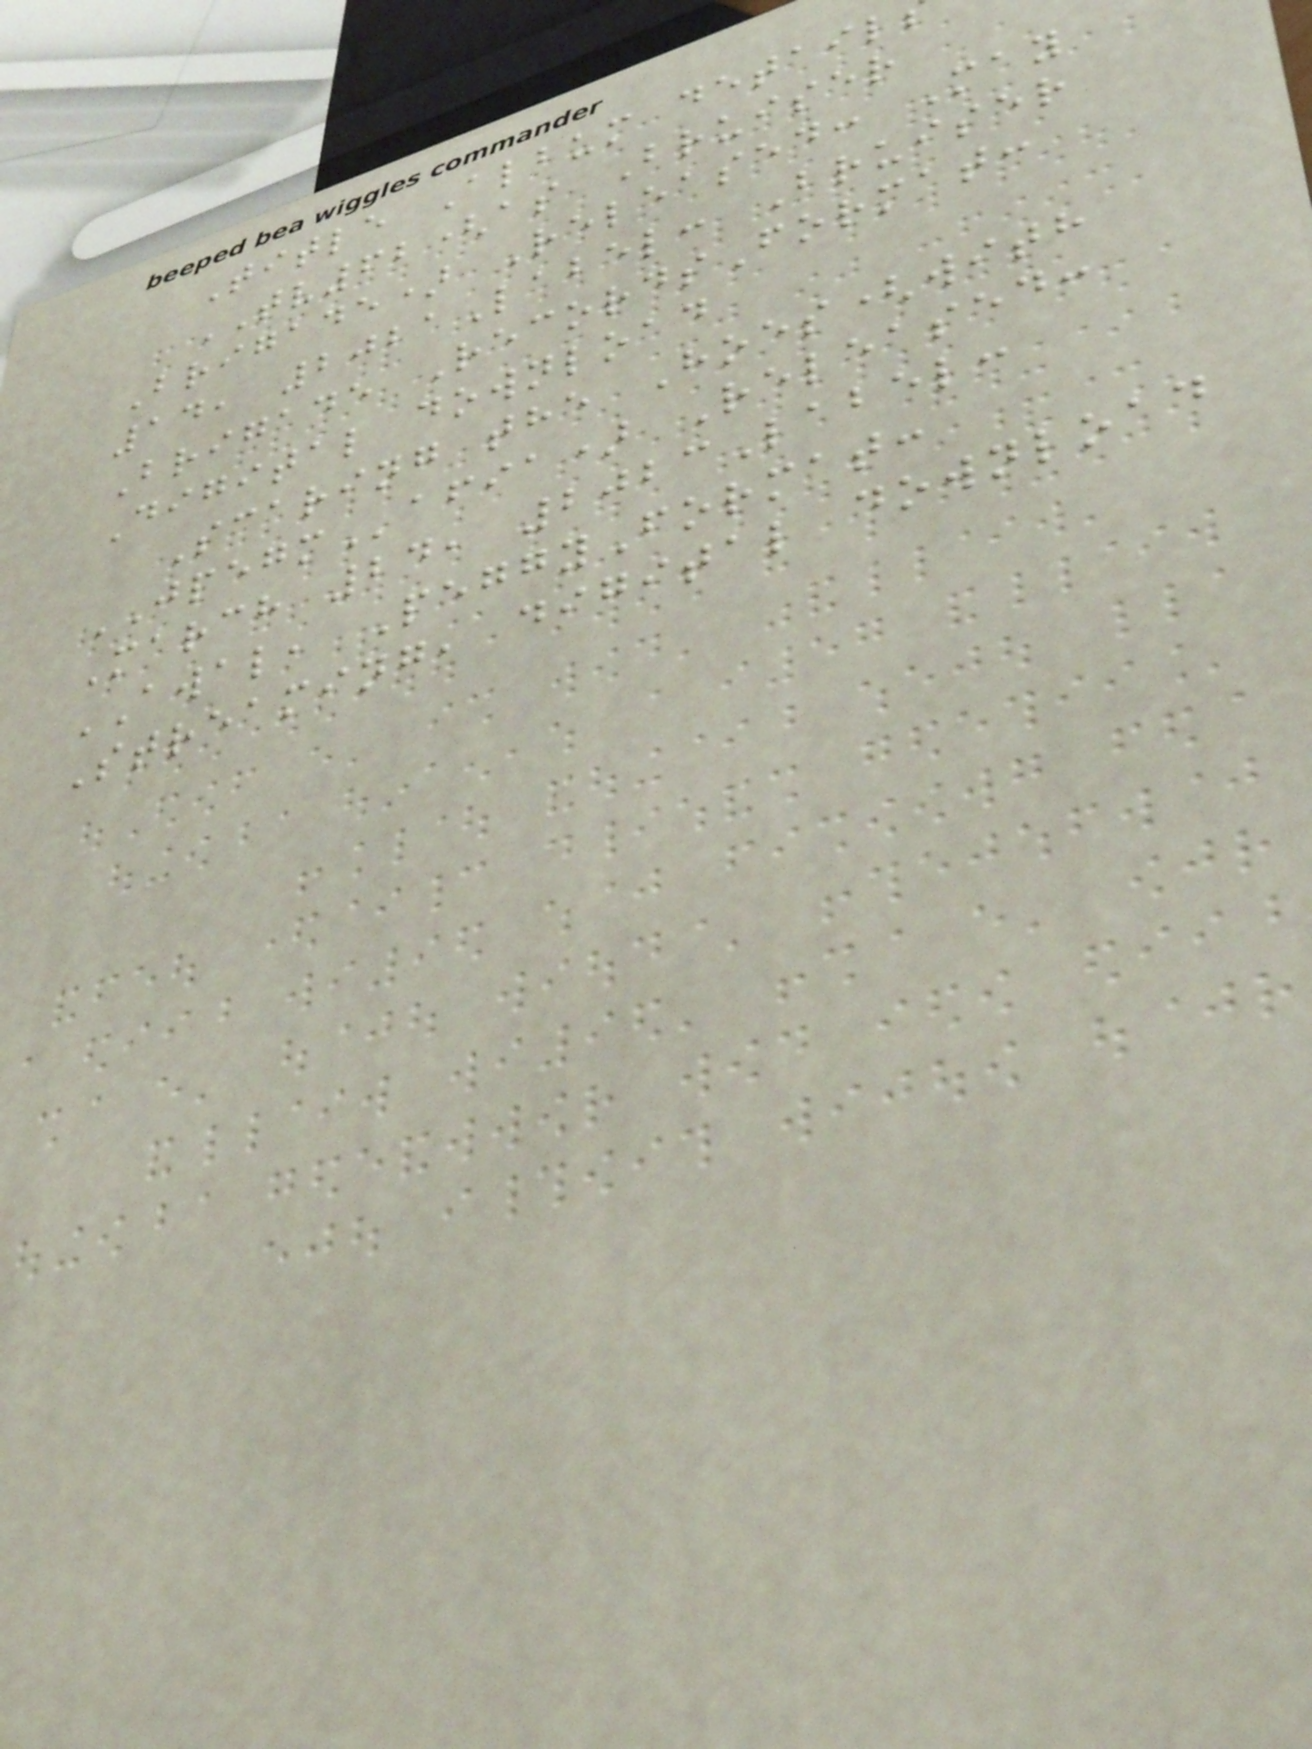Title Album detail
TV62(as Bruiser
Brigade) Released: May
14, 2021Label: Bruiser
Brigade RecordsFormat:
Digital download
Scaring the Hoes(with
JPEGMafia) Released:
March 24, 2023Label:
AWAL, PeggyFormat:
Streaming, digital download
